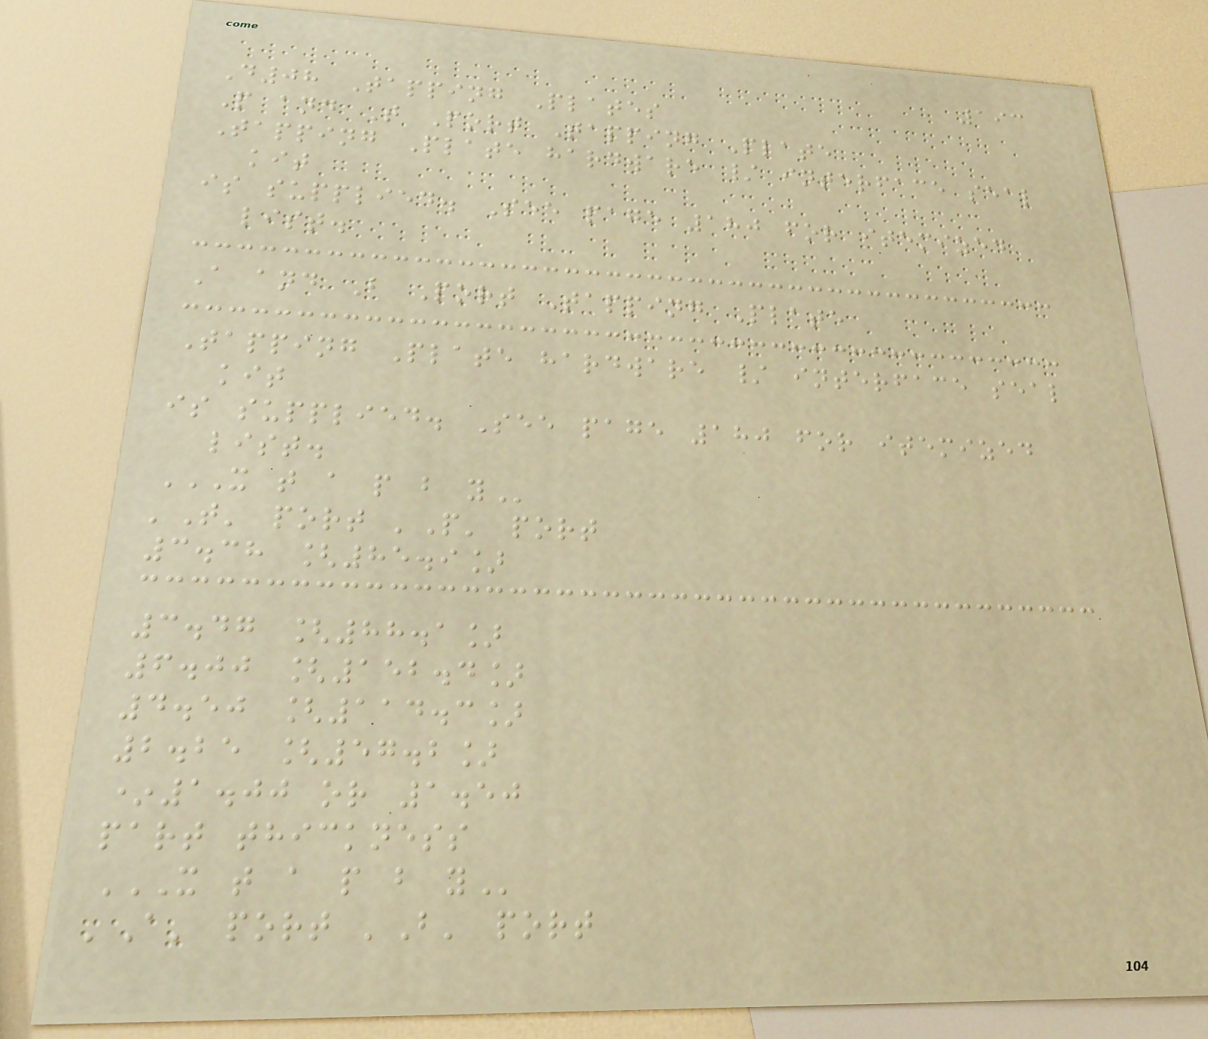193
D08 Tapping Plates
P and T Port Tapping Plate
Tapping Plate hardware / interface seal
kit
is supplied. See page 180 for itemized
list.
A and B Port Tapping Plate
Tapping Plate hardware / interface seal
kit
is supplied. See page 180 for itemized
list.
X T A P B Y
'T' port 'P' port
3.38 [85.9]
3.47 [88.1]
6.00 [152.4]
4.50 [114.3]
2.25 [57.2]
*1.00 or 1.50
part thickness
X T A P B Y
'A' port 'B' port
